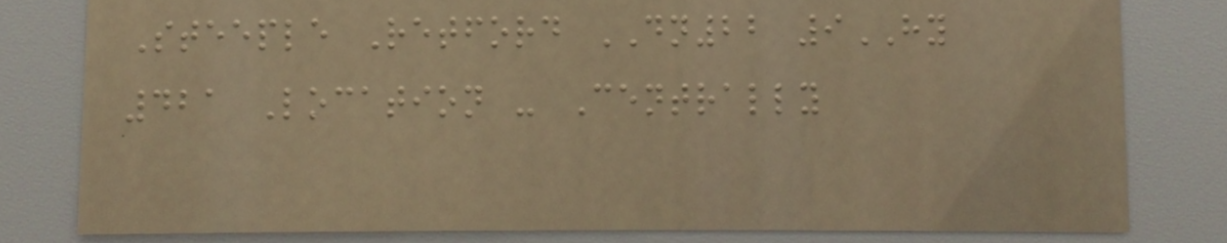Steeple Retford DN22 9HY
421 Location - Centrally
